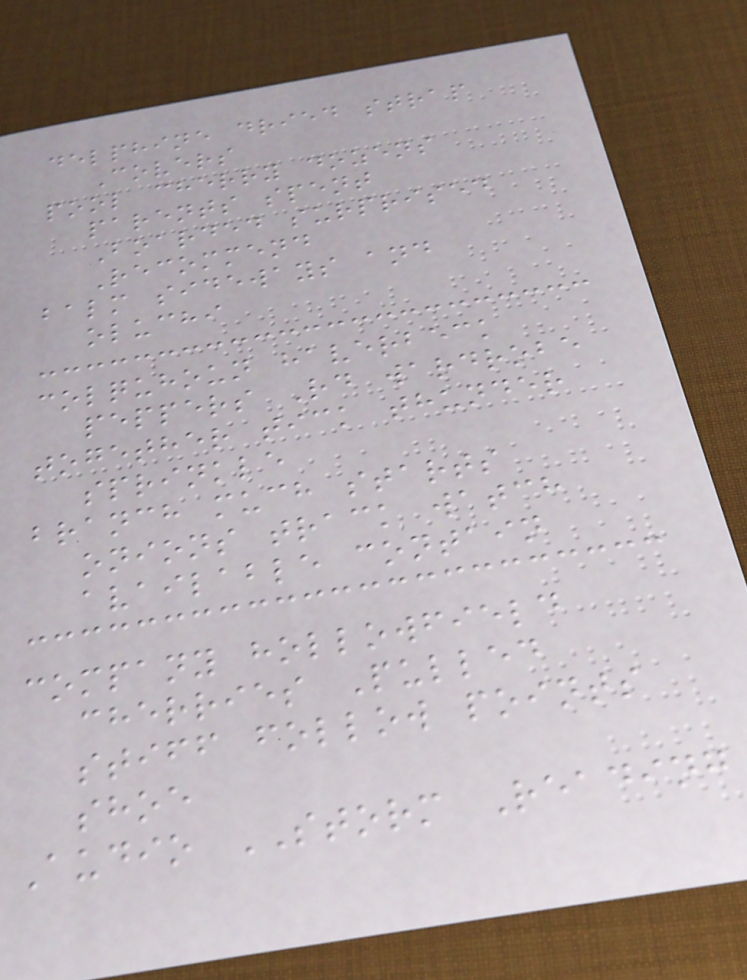delphine dried strap
Covers
pool cherry dozens
parents spent
Boarded surprised
Recommend
balm sideways and
oluchi
colquhoun haverbeck
peppers Rd wardrobe
together tick thunder
sprinkle
branch much starts
onions track watch
available contain
company hollowfield
cherries Pulled
stiff follow points
shoe
Audio STORM Reading
